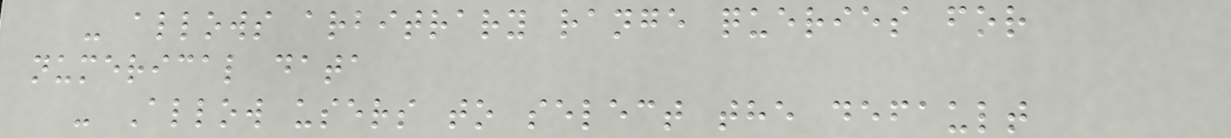- allows arbitrary range queries for
numerical data
- Allow users to select the default
